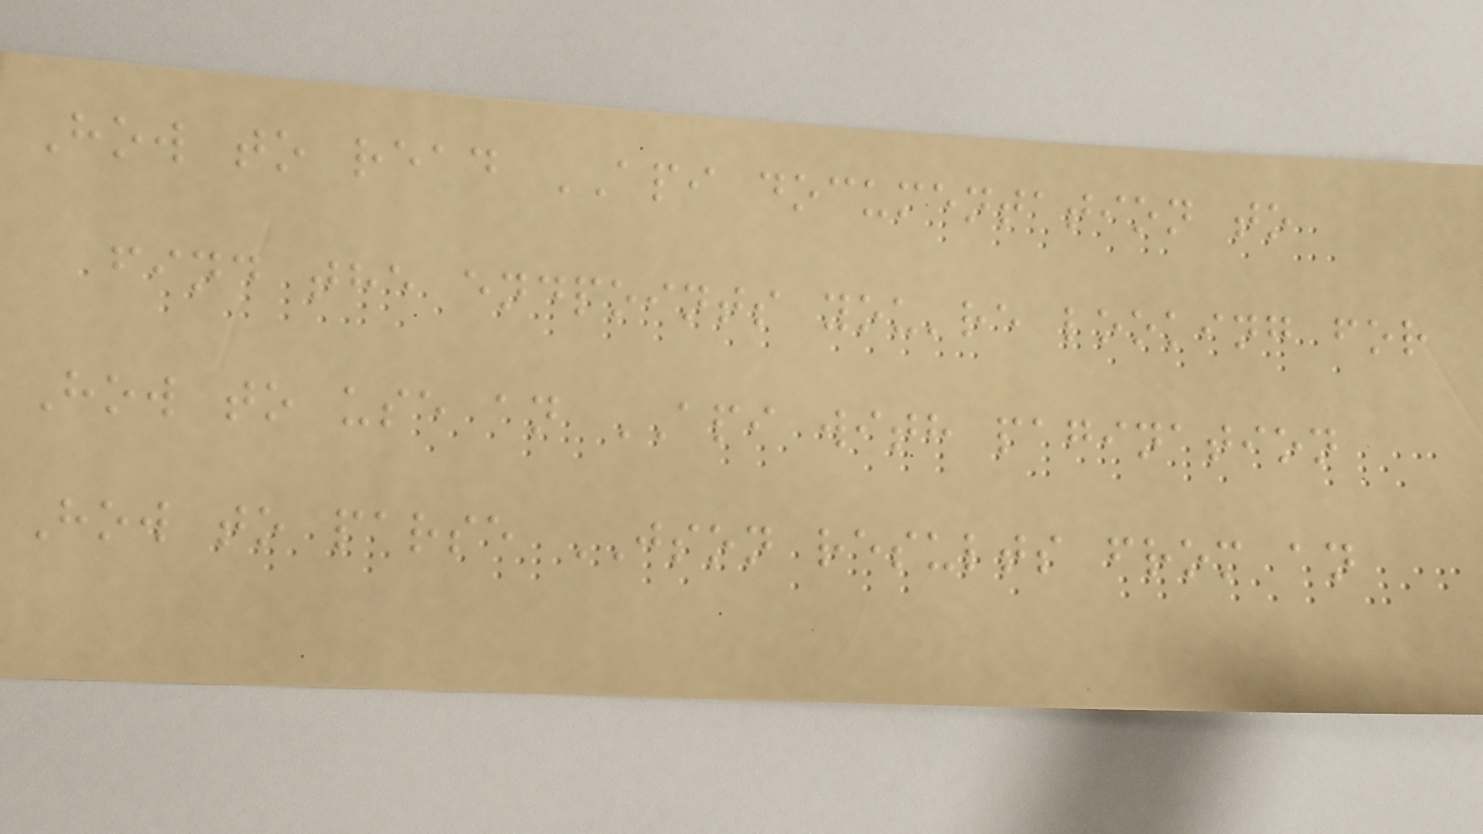How to read API documentation to
find the endpoints you're looking for
How to use an API with pagination
How to parse JSON results from an
